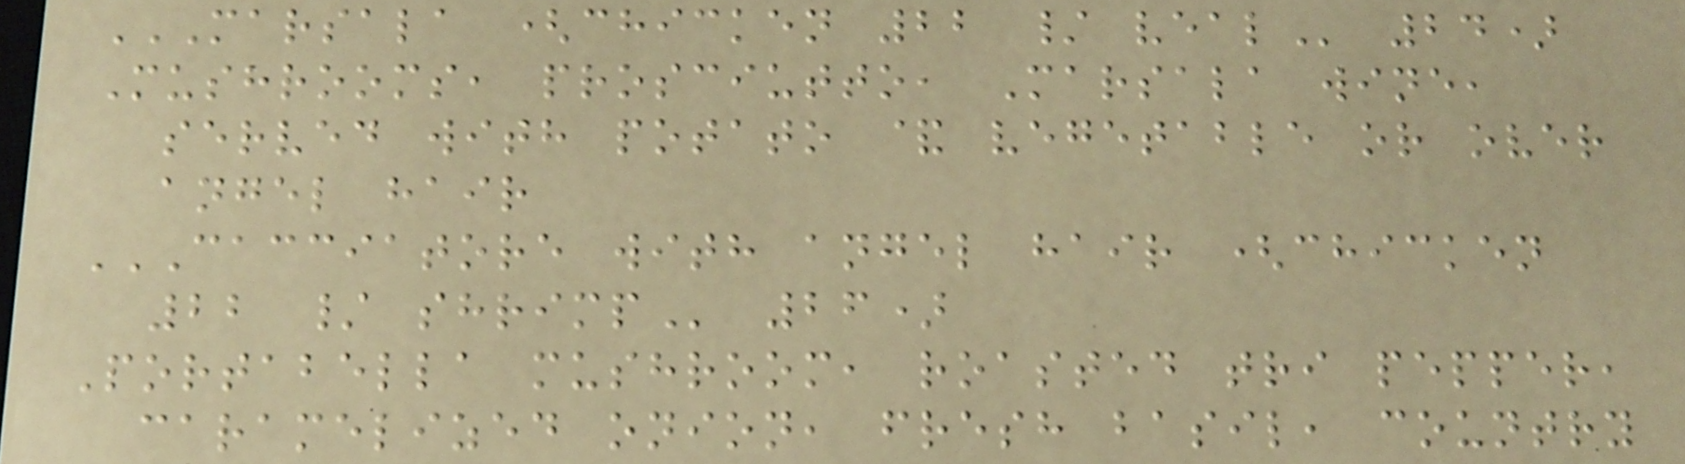MARSALA (CHICKEN 22 / VEAL 24)
Mushrooms, prosciutto, Marsala wine,
served with potato & vegetable or over
angel hair
CACCIATORE WITH ANGEL HAIR (CHICKEN
22 / SHRIMP 26)
Portabella mushroom, roasted tri pepper,
caramelized onion, fresh basil, country
